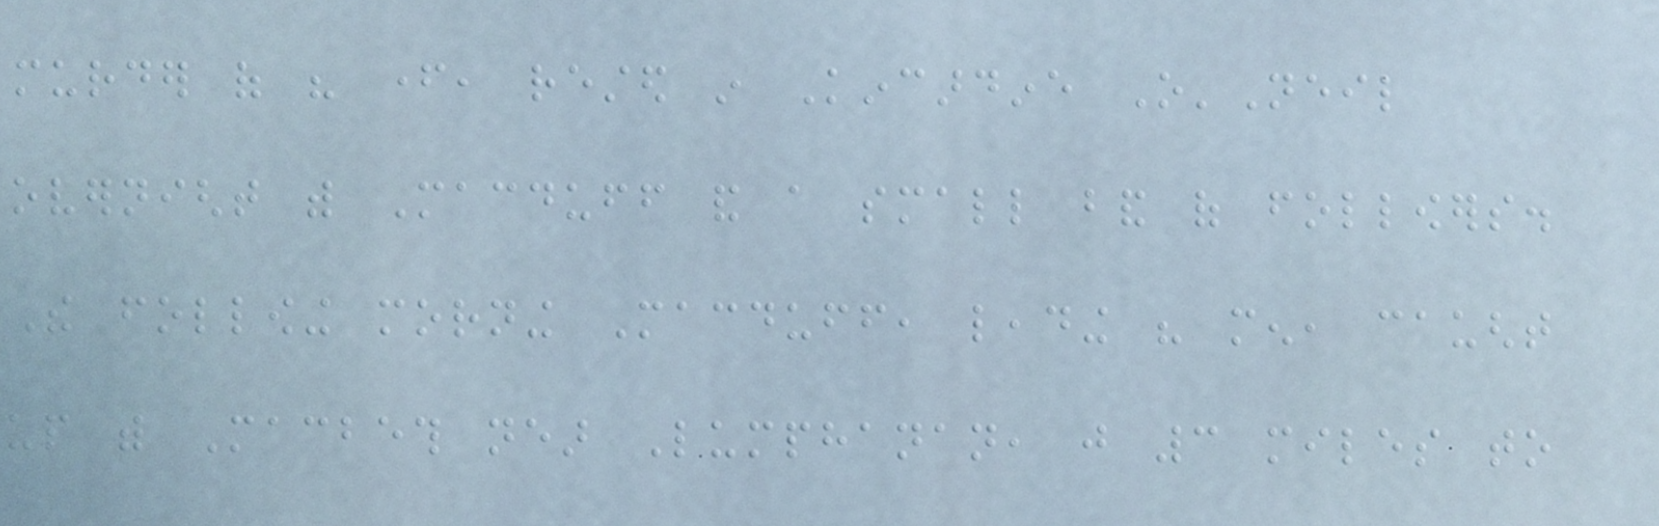murder of his father, rested in Kincardine O'Neil
overnight with Macduff and a small band of followers.
The following morning Macduff, leading his men, caught
up with Macbeth near Lumphanan, just 3 miles to
